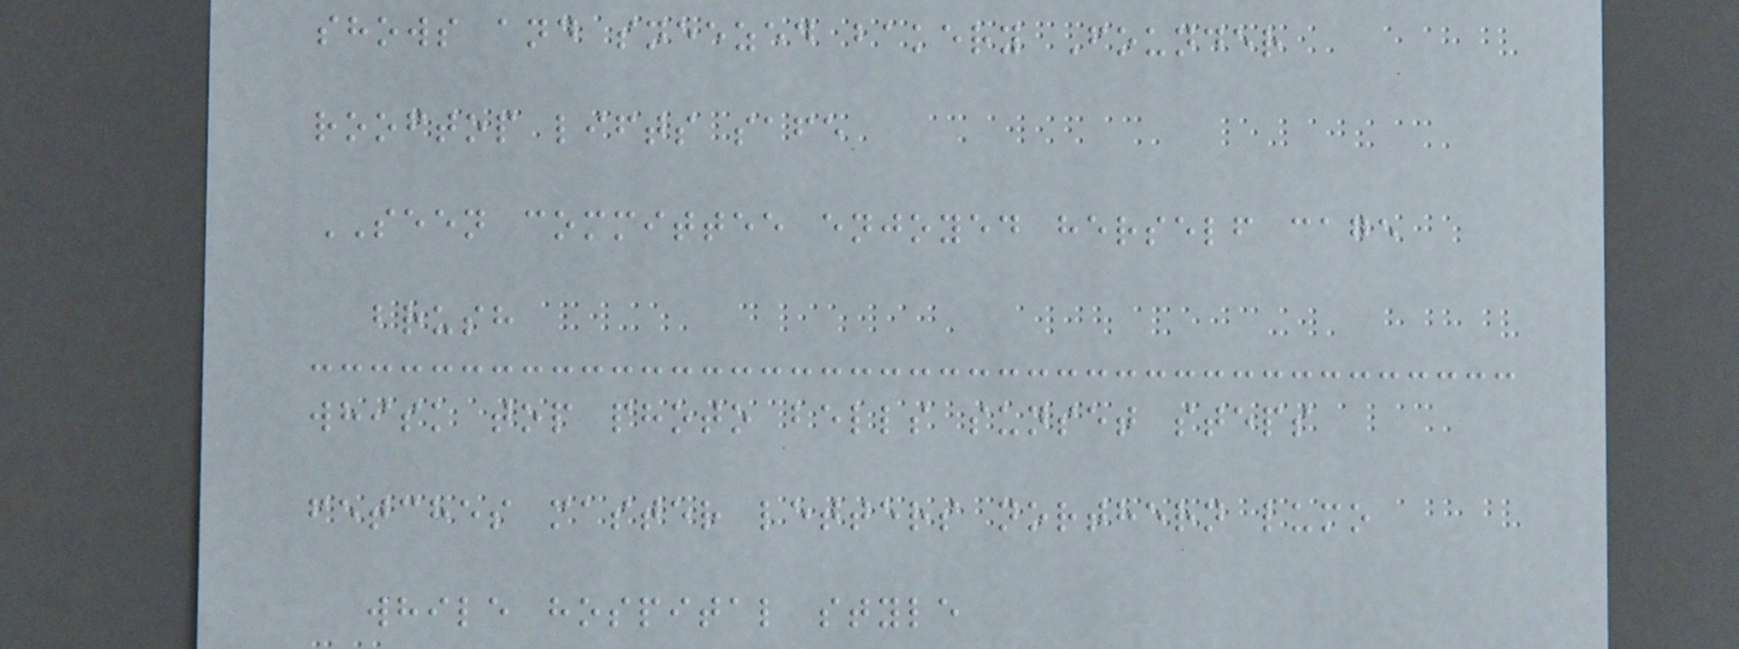shows and sneezed bakery Founder
rooftop lifts safe
SEEN committee enjoyed herself cage
brush
whisk top photo bells sunset steps
fetches master letters northern lumo
while hospital style
